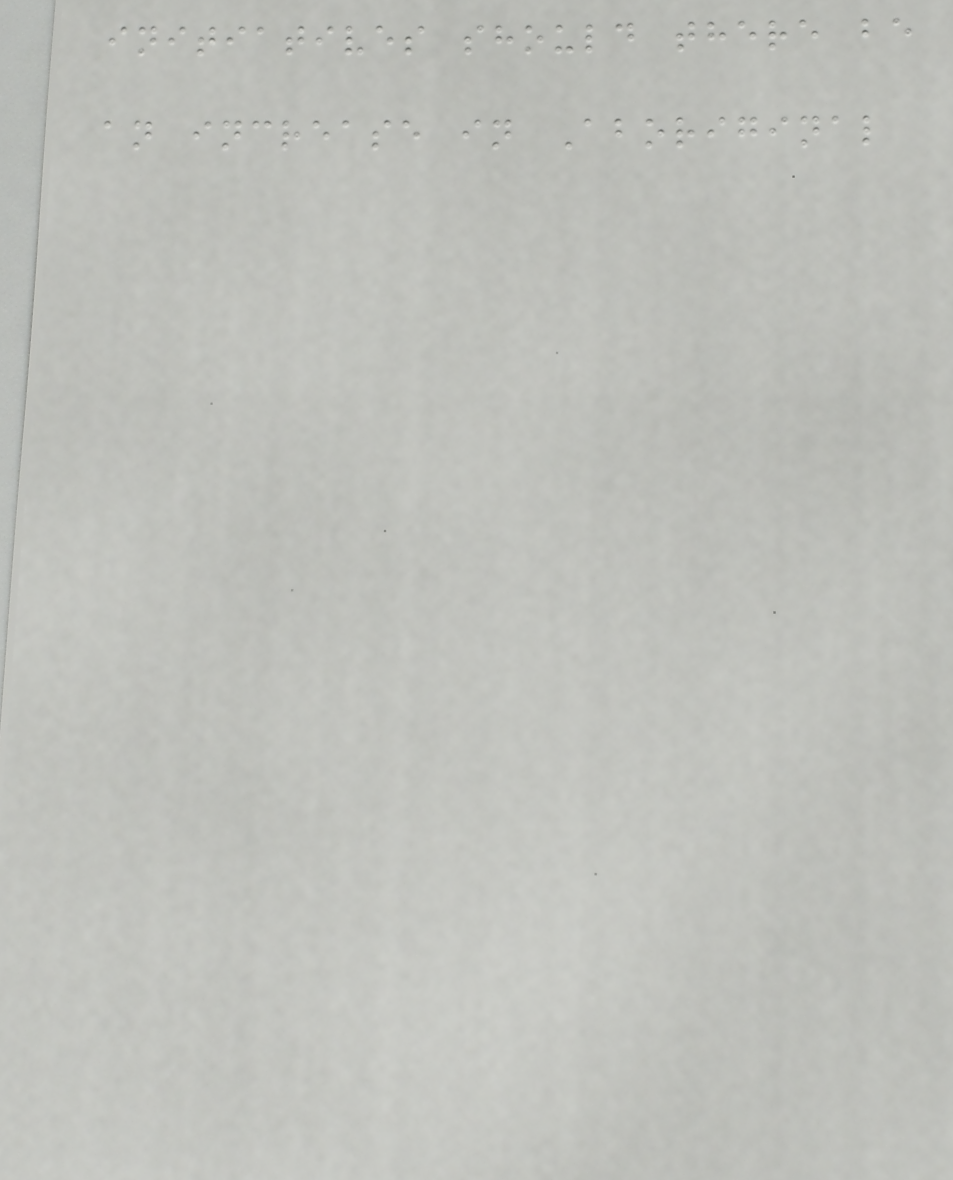initiatives should there be
an increase in Aboriginal
